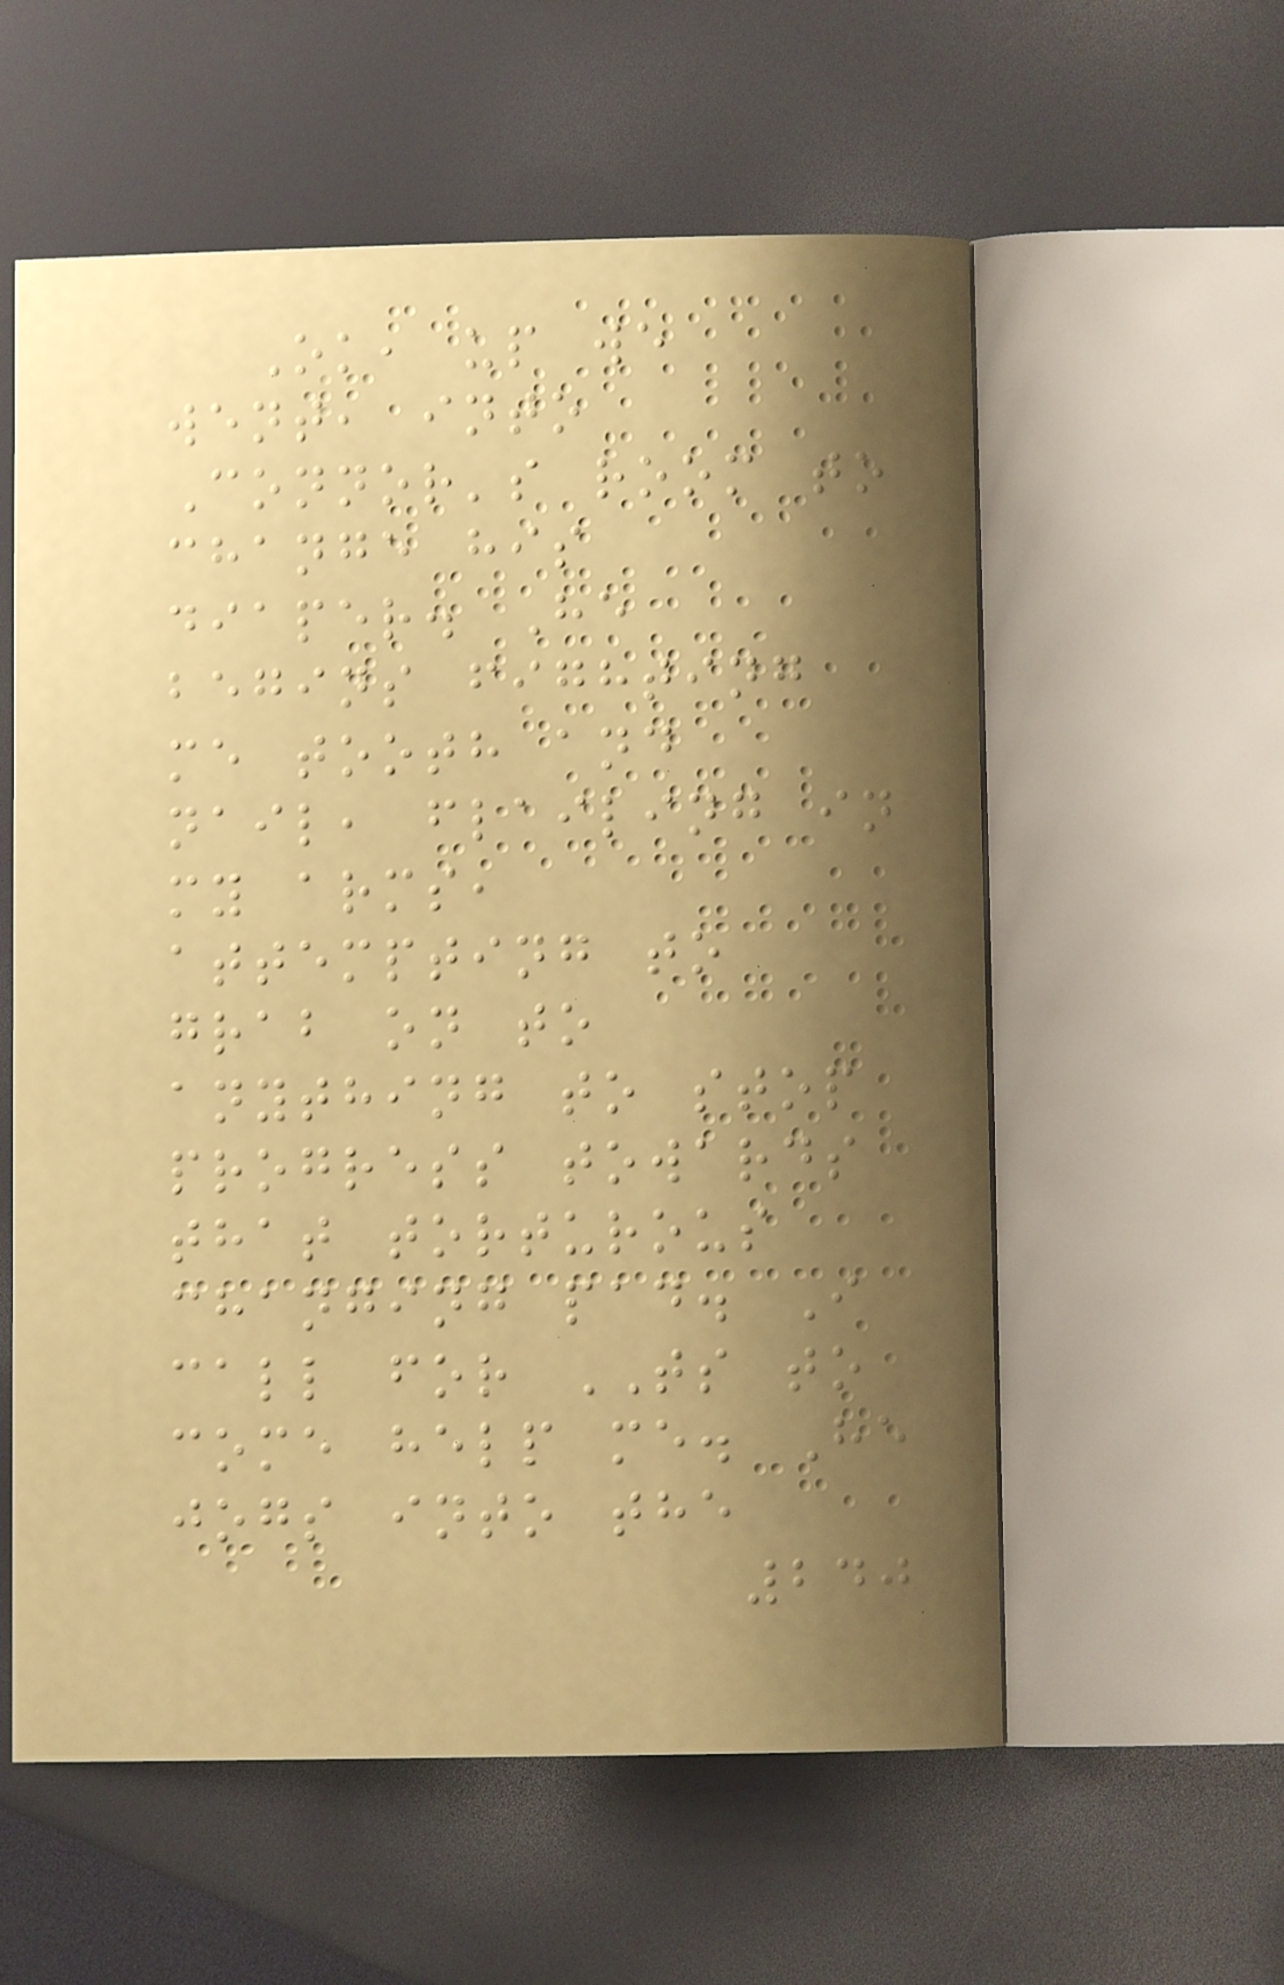Ok, up we
went, into
Connor's room to
change his
diaper. He
begins fighting
me tooth and
nail, flailing in
my arms,
attempting to
grab on to
anything to stop
progress towards
that torturous
changing pad. I
call for TS to
come help me. He
jogs into the
240
